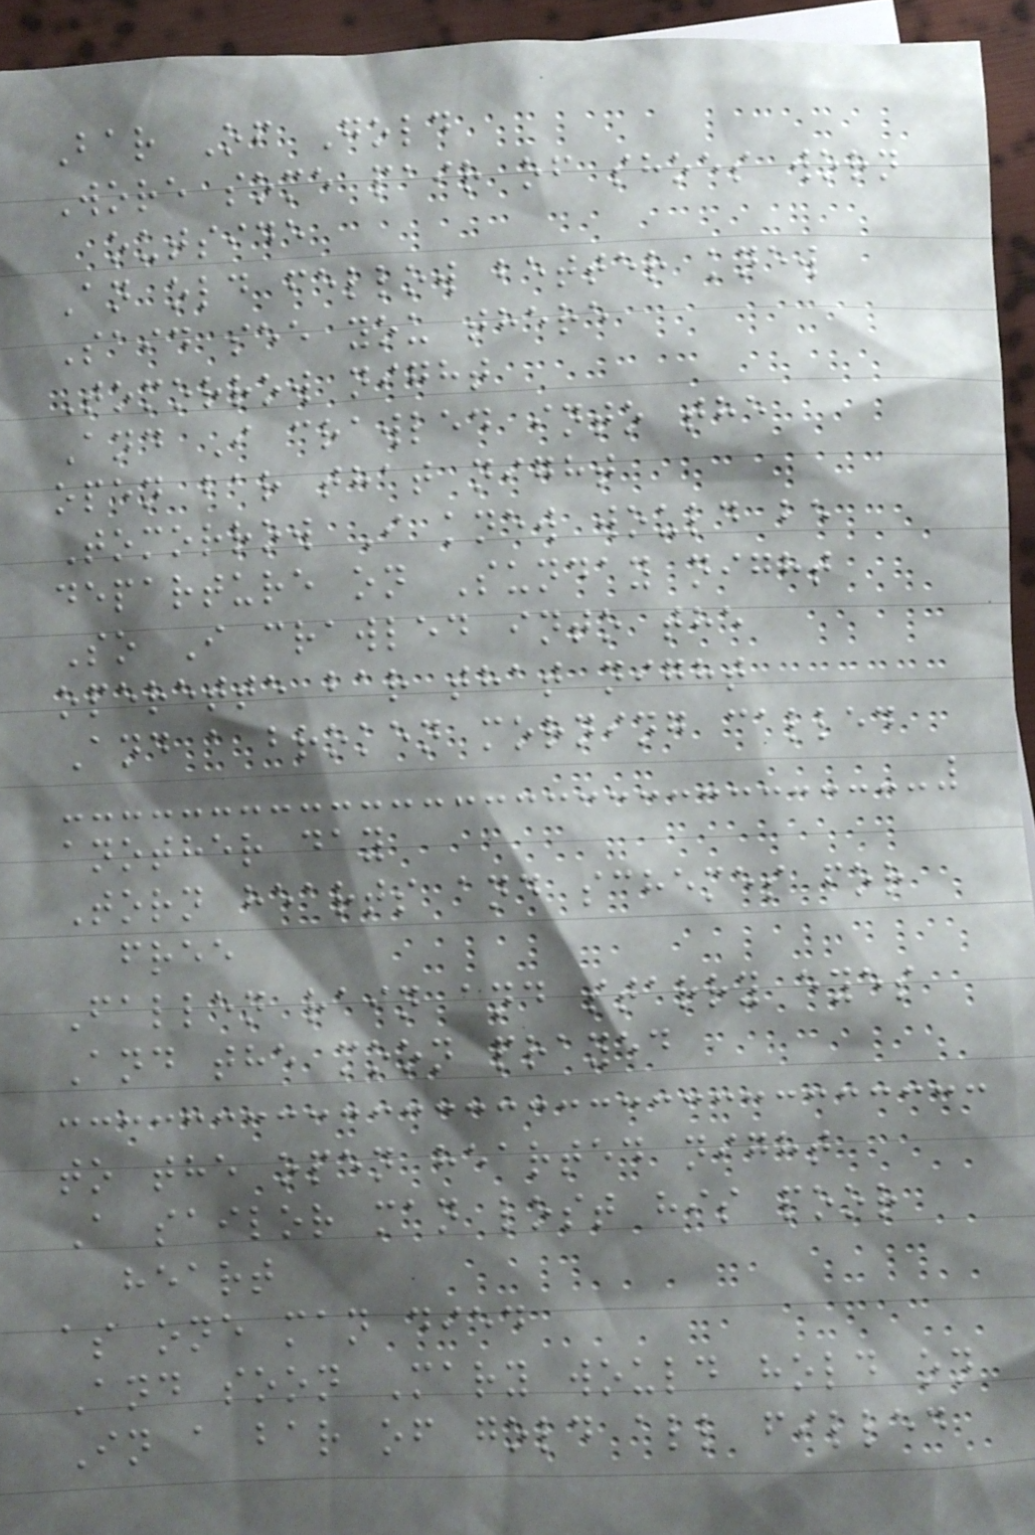Bar Of Gold
Wore some pair of shoes worn
outside
An old fellow better knew
Said see you there
Tomorrow night
And I crawled into the
open bar that night
Tomorrow I knew would be
departure on Sunday night
So I crawled into the
operette bar that night
And a broken morning called
another day
Torn hearts and schemes for
free
Fallen rain and starry eyes
And the moon prayed
to the open hearted night
A sailor man lost his poor
heart
as one man died
And soon Mary would hold on
In a bar of gold all filled
